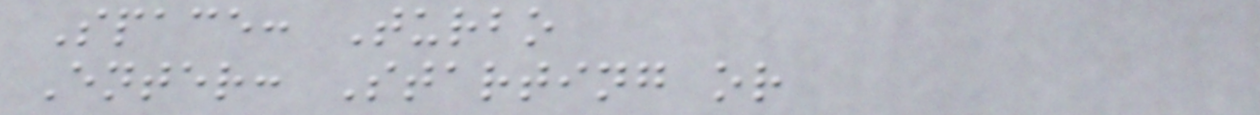Space: Turbo
Enter: Starting or
